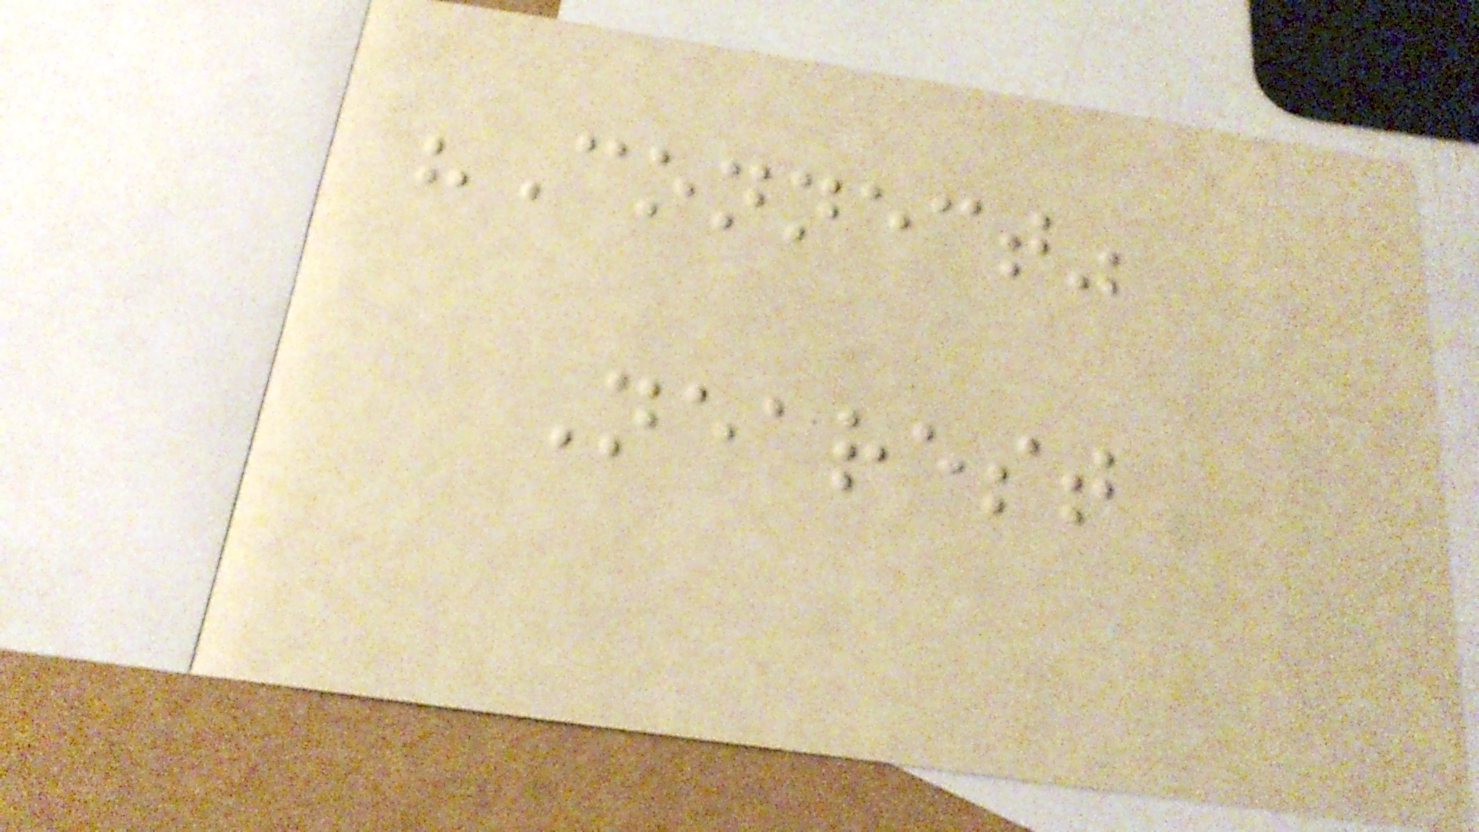"Connect"
Nearest
